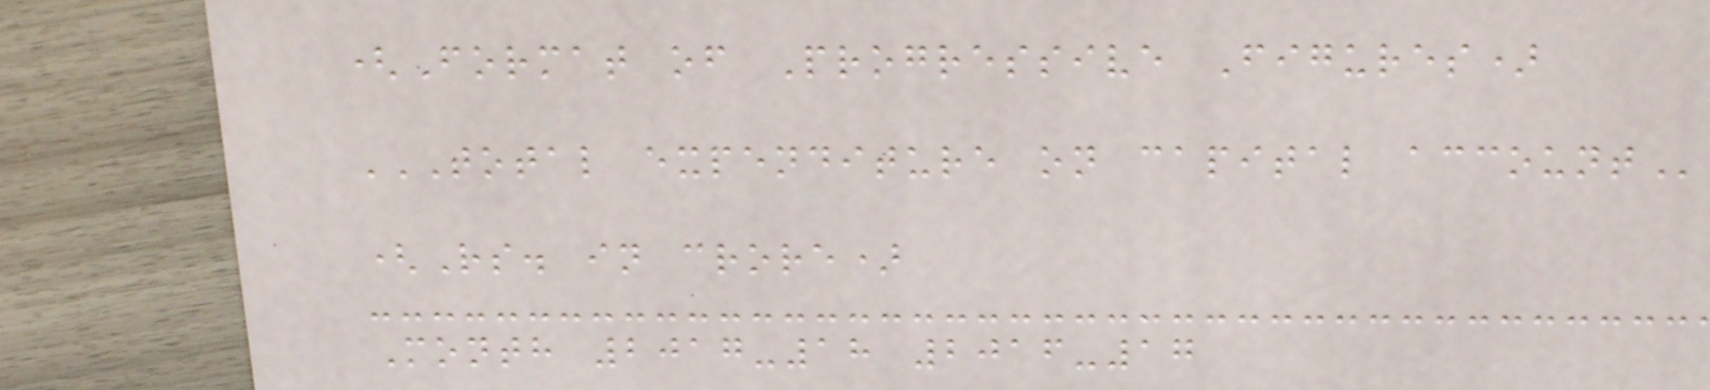(Format of Progressive Figures)
TOTAL EXPENDITURE ON CAPITAL ACCOUNT
(Rs. in crore)
Month 2017-18 2016-17
